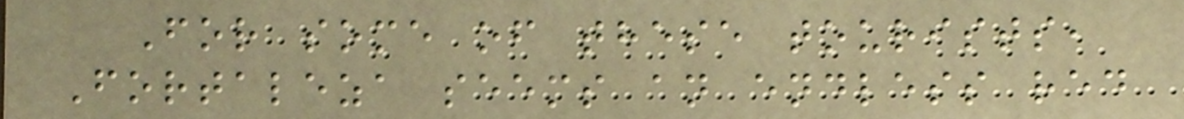For some of these tourists,
Fortaleza seems an endless red
